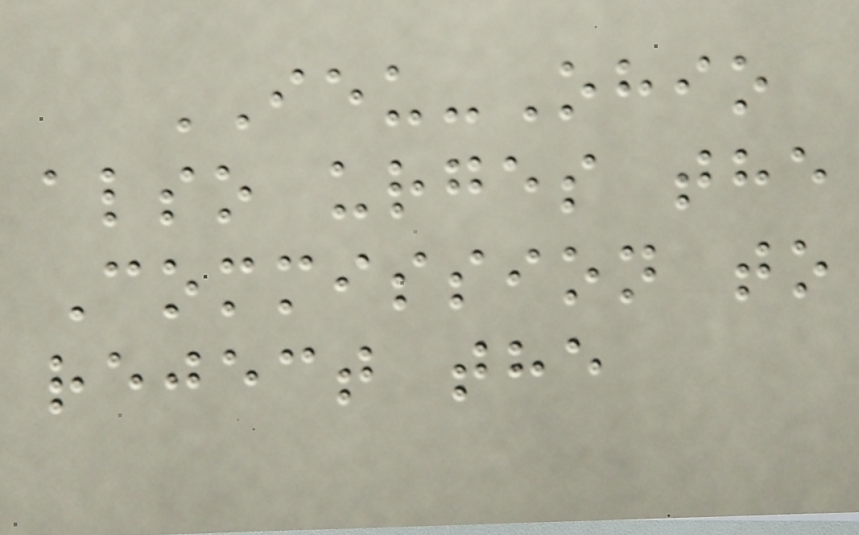IEU-Ohio
also urges the
Commission to
reject the
